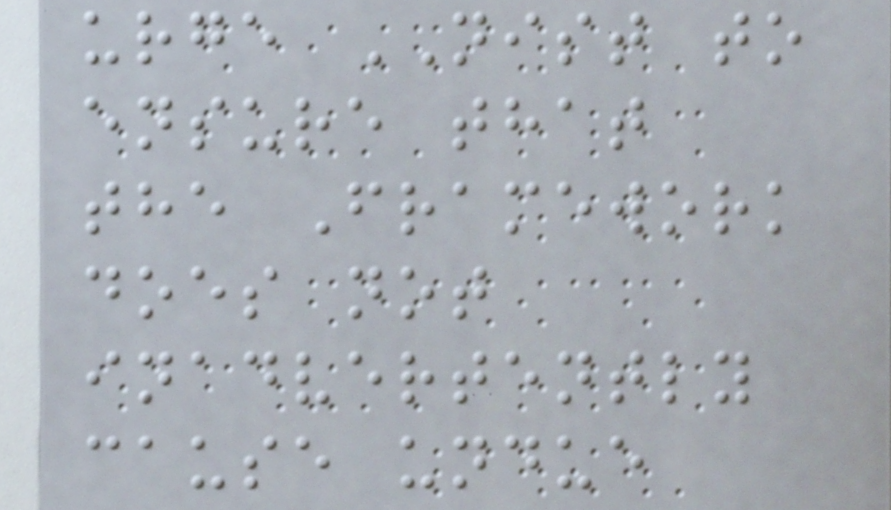urge NIST to
ensure that
the Framework
does not
inadvertently
cause undue
